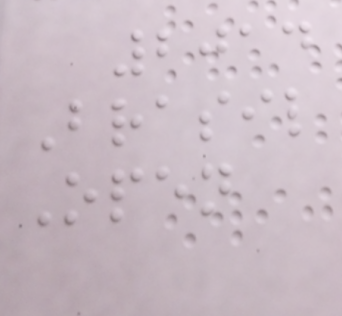2014
Brasil
Open
